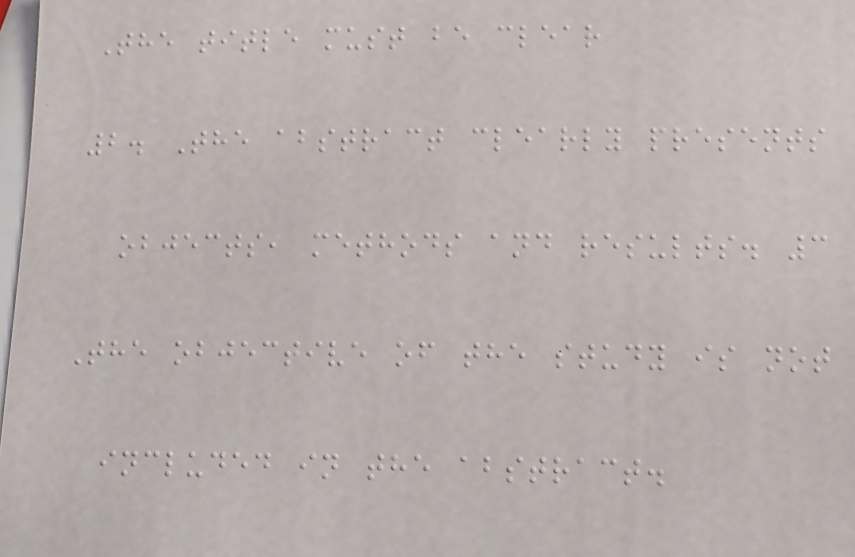The title must be clear
2. The abstract clearly presents
objects, methods and results. 3
The objective of the study is not
included in the abstract.
